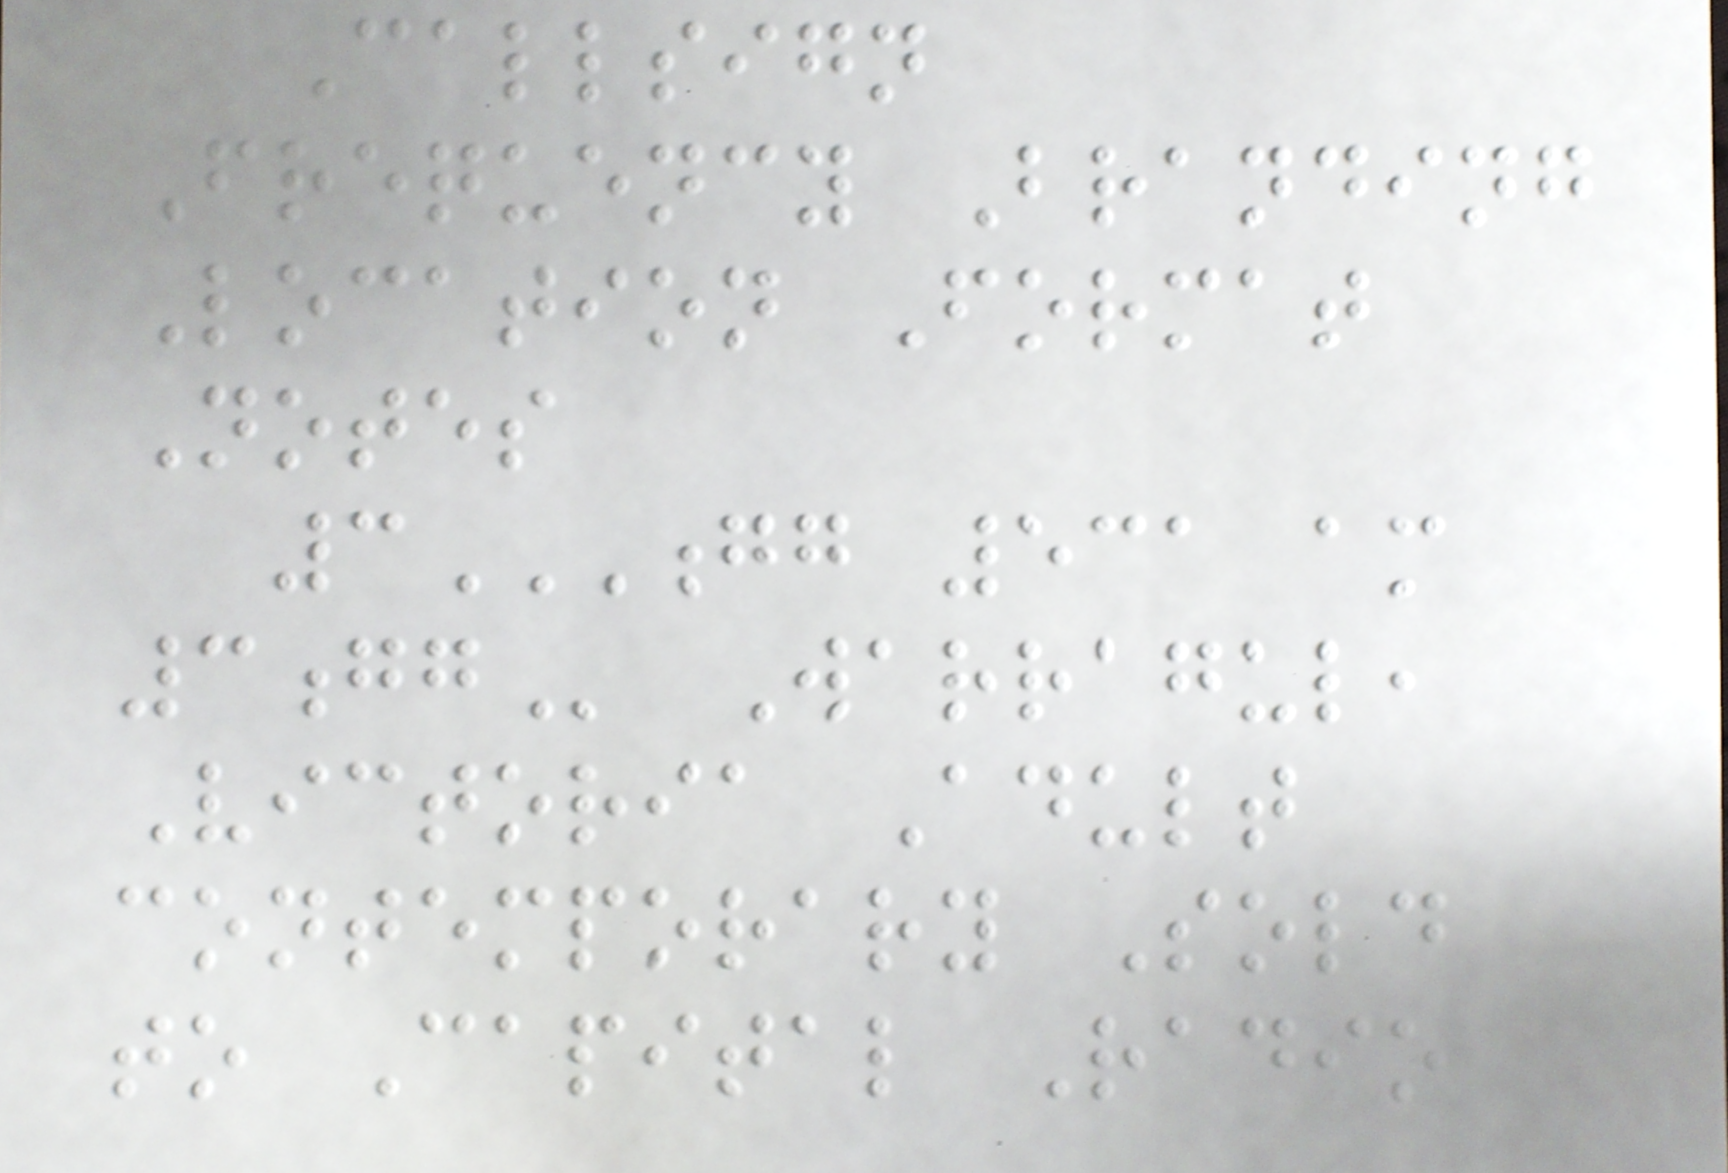Callsign
Frequency Branding
Location Format
Notes
3GG 531 AM
3GG Warragul,
Victoria Adult
contemporary Sold
to Capital Radio
